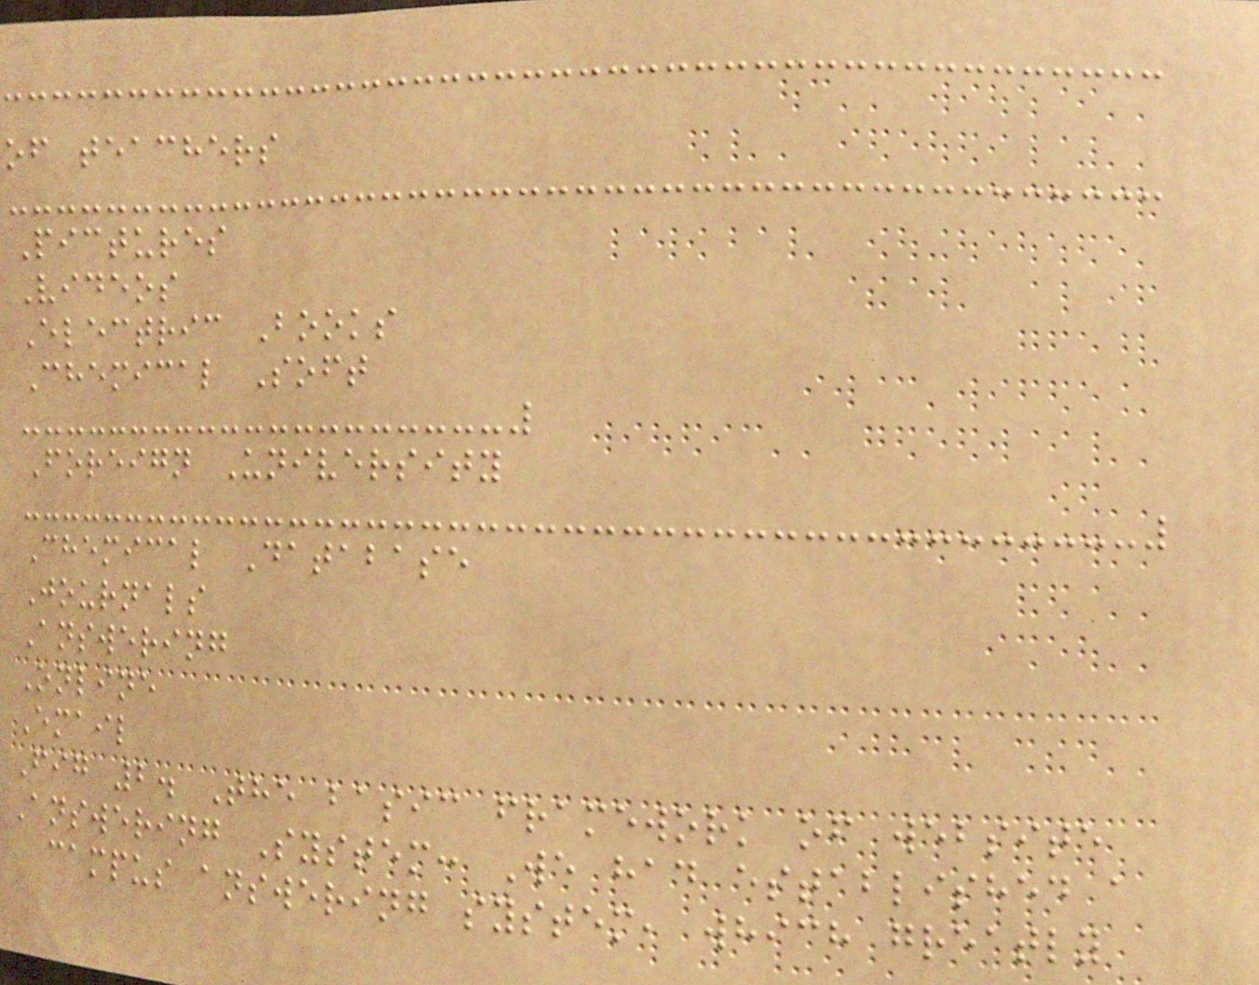of teachers
Pictures
Videos
Electric Books
Chemical Soft
Foreign University
Chemical Database
Journals
Answering
Online
Email
Fig 2. The basic framework of website
Answering System: We had established a
campus answering system, which greatly
